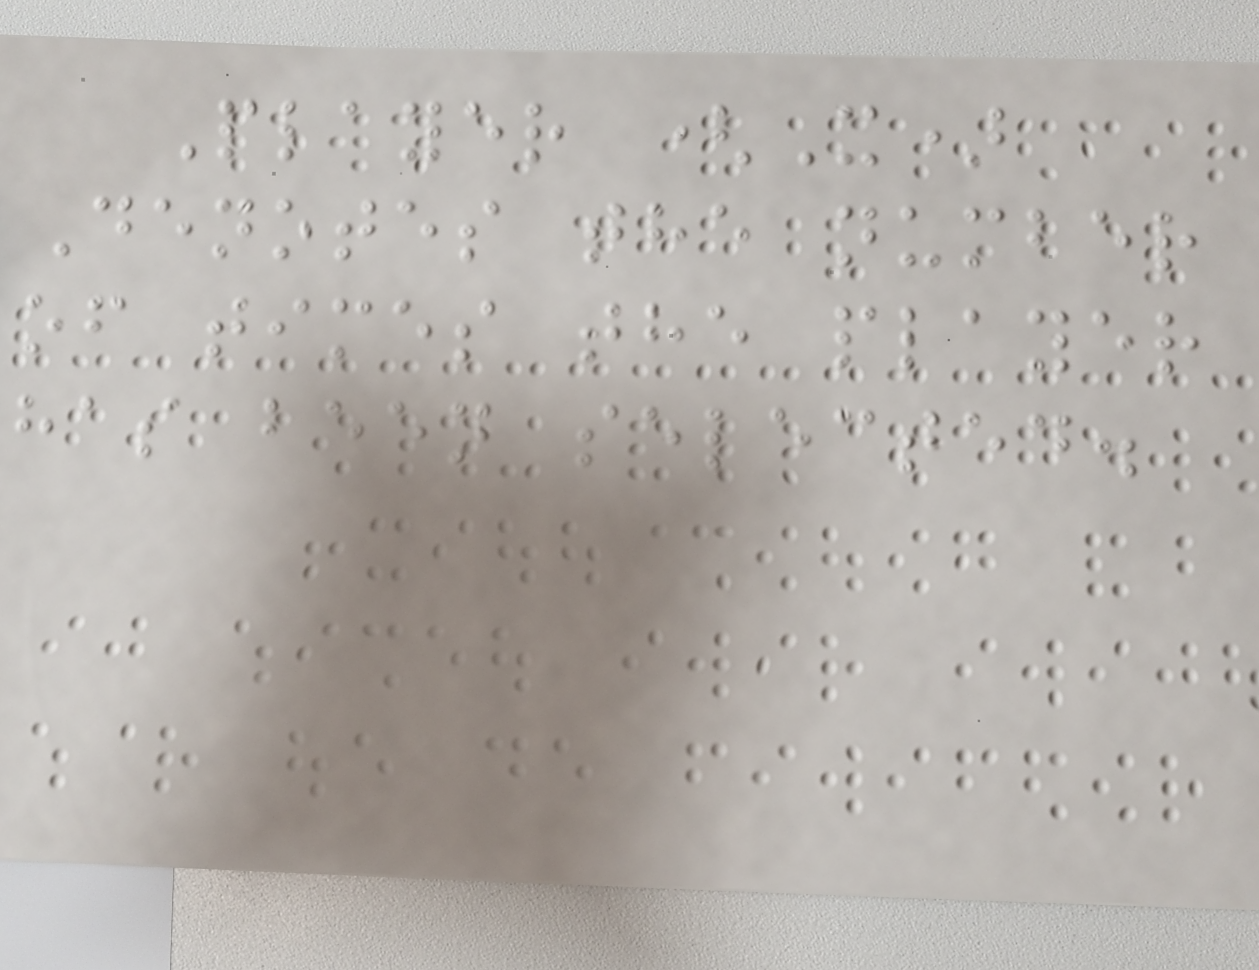Player (X)
Denotes the number
of times the player
has been selected.
